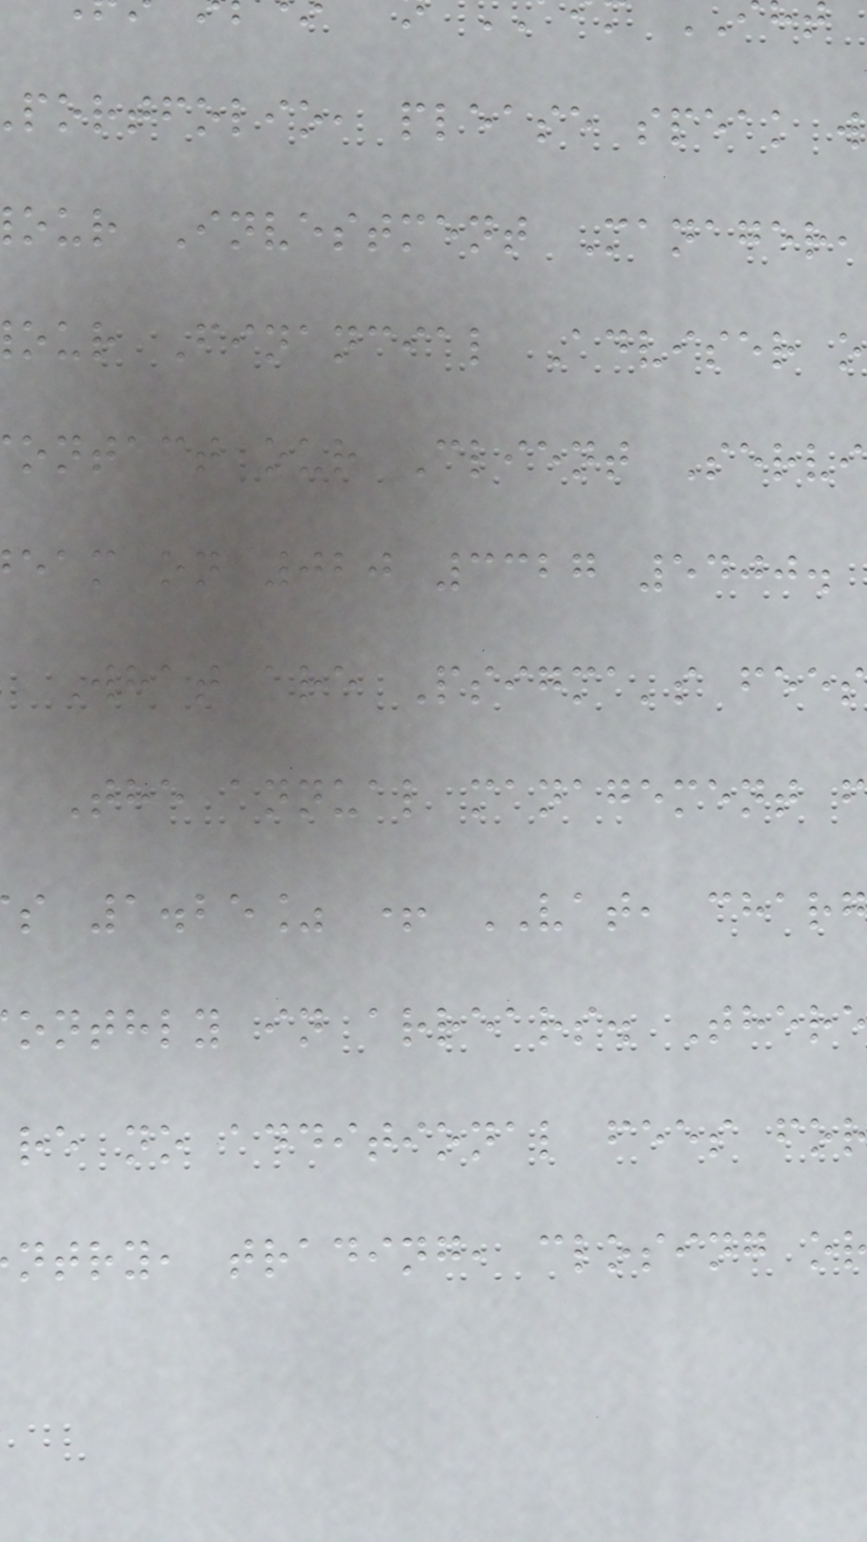portfolio, please speak w
our Investment Manager,
our Financial Adviser o
ontact our Client Servi
eam on 020 3327 5400.
What are Psigma's fees
The annual management f
s 1.25% + VAT, charg
onthly in arrears. Ther
re no additional fees fo
ntry, trading, closing o
